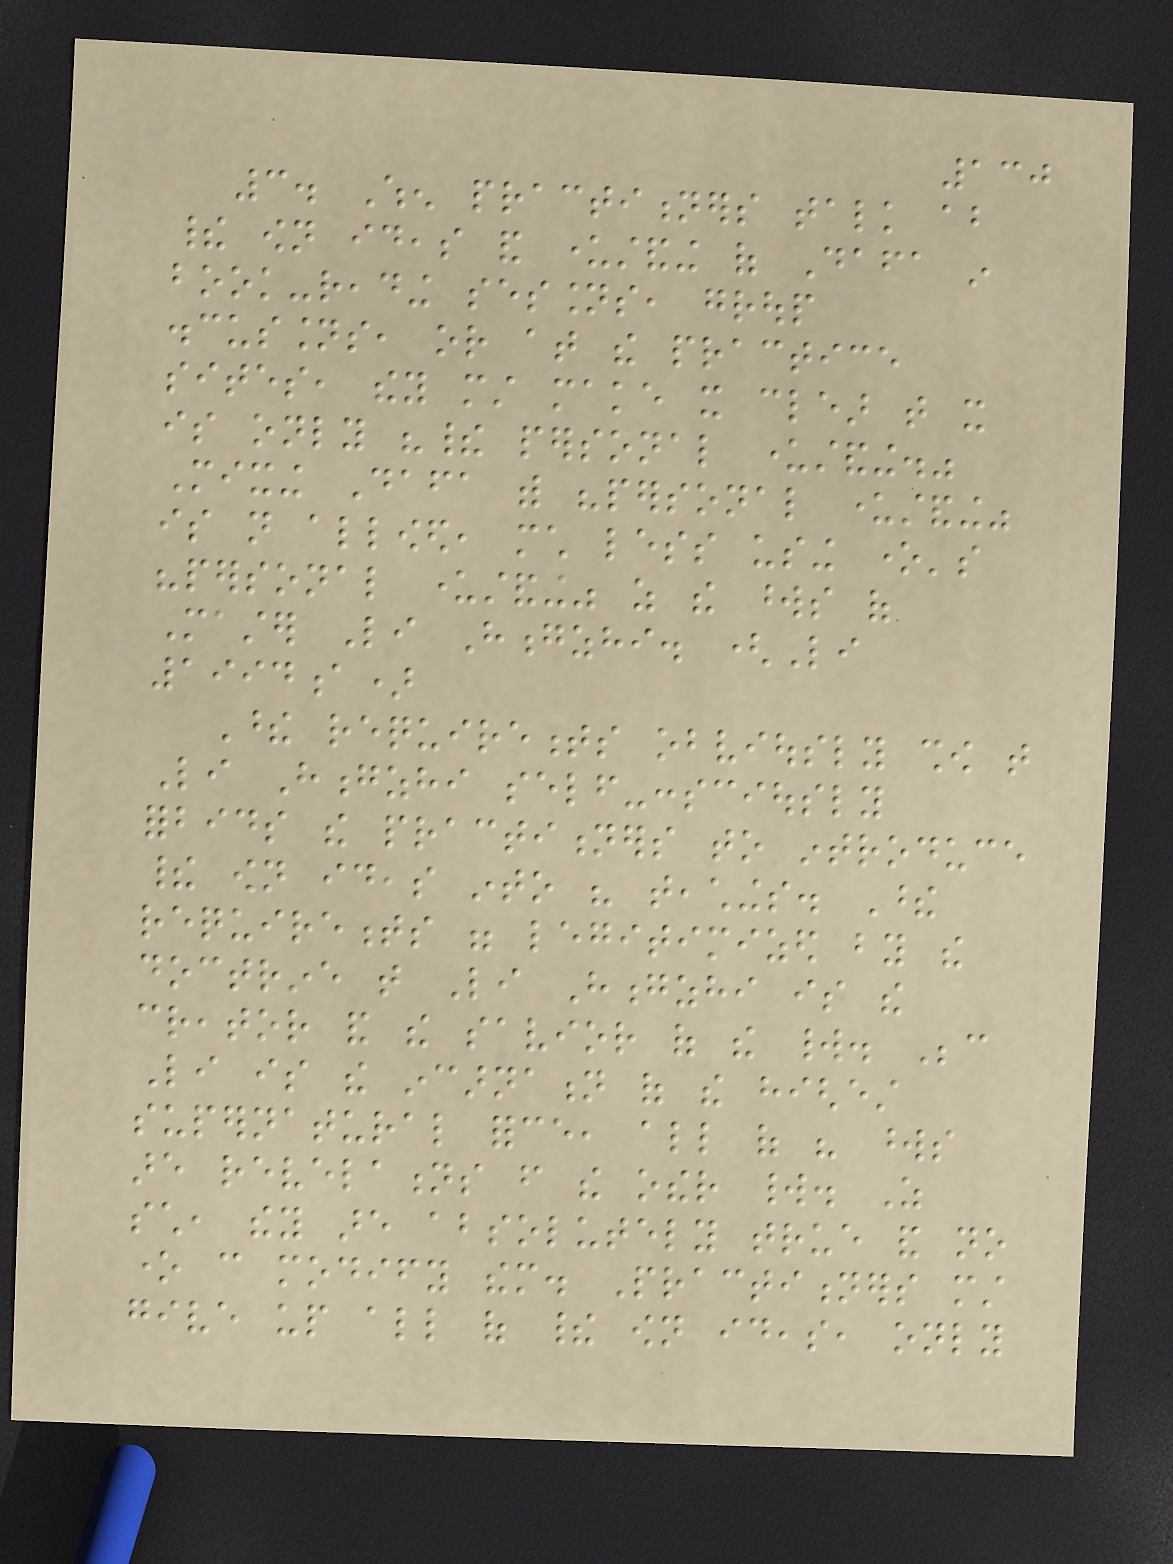130
3. When practitioners talk about
their own ideas and understanding of Dafa in
book-reading sessions, group
discussions, or at the practice
sites, they must make it clear that it
is only "their personal understanding."
Mixing Dafa with "personal understanding"
is not allowed, much less using one's
"personal understanding" as the words of
Master Li Hongzhi. (Li
1994a)
These requirements obviously show that
Li Hongzhi self-consciously
forbids the practitioners to introduce
their own ideas into his teachings. These
requirements were legitimized by the
doctrine that Li Hongzhi is the
creator and the savior of the world. Because
Li is the incarnation of the highest
supernatural force, all of his words
are revelations from the other world. As
such, they are absolutely true and no
one can modify them. Practitioners must
give up all of their own ideas, only
